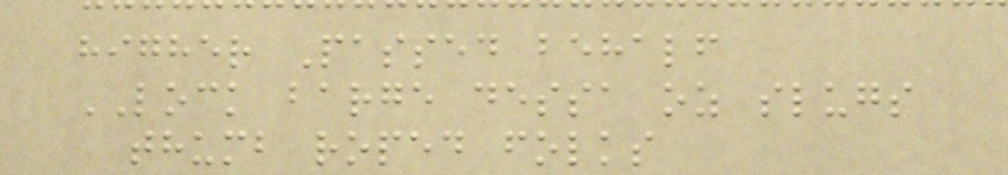higher Passed behalf
LOCK barge dessa oz slugs
thumb roped folks
